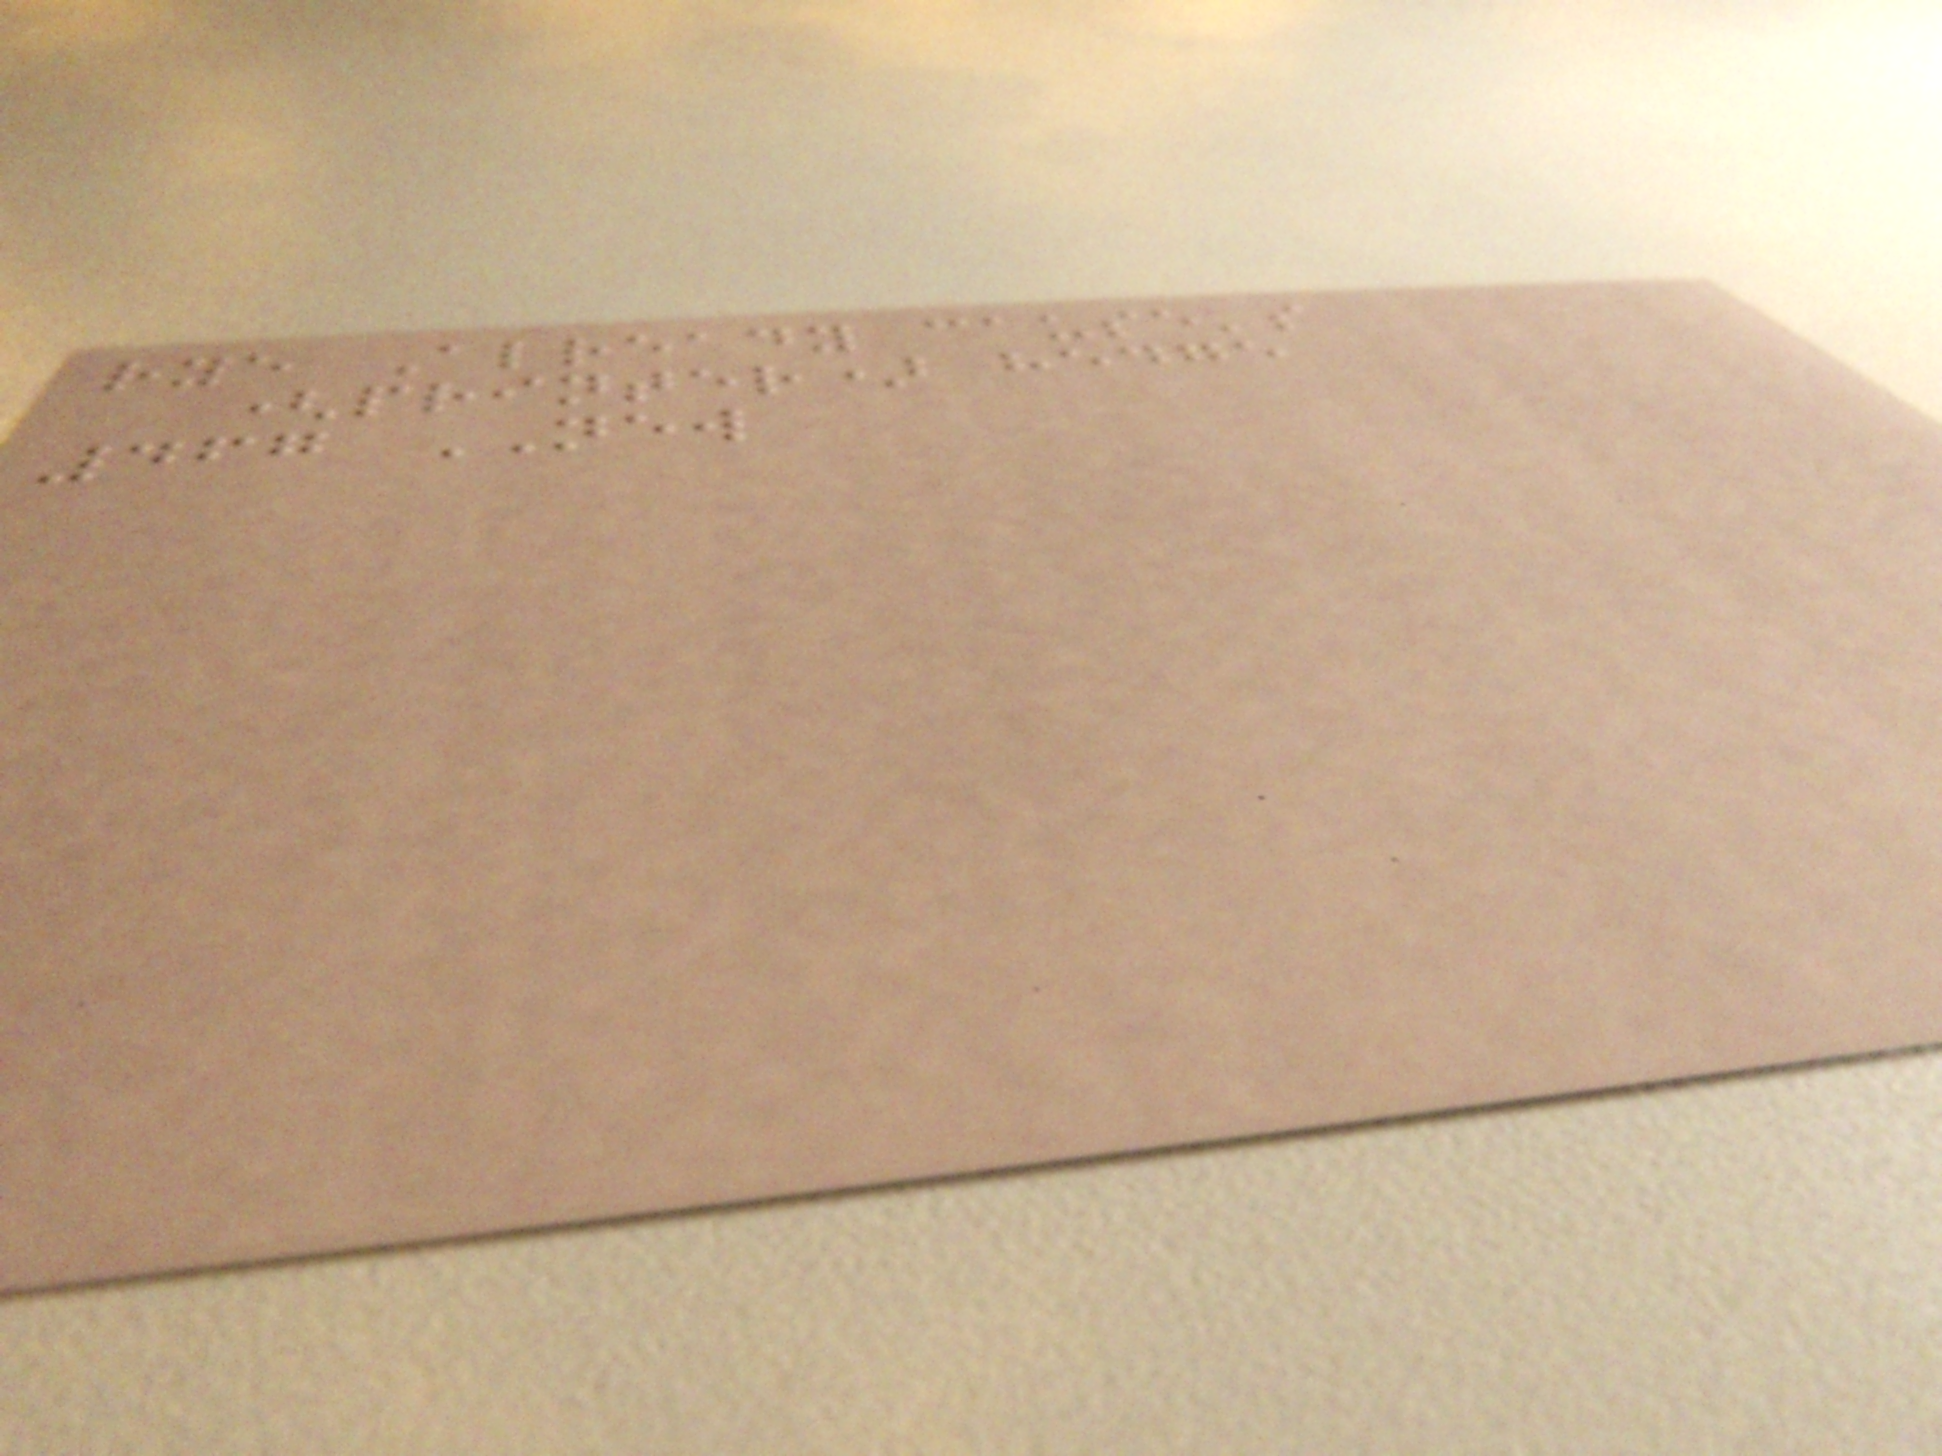rye Already cause's
(printer) hedge
467 NEW
